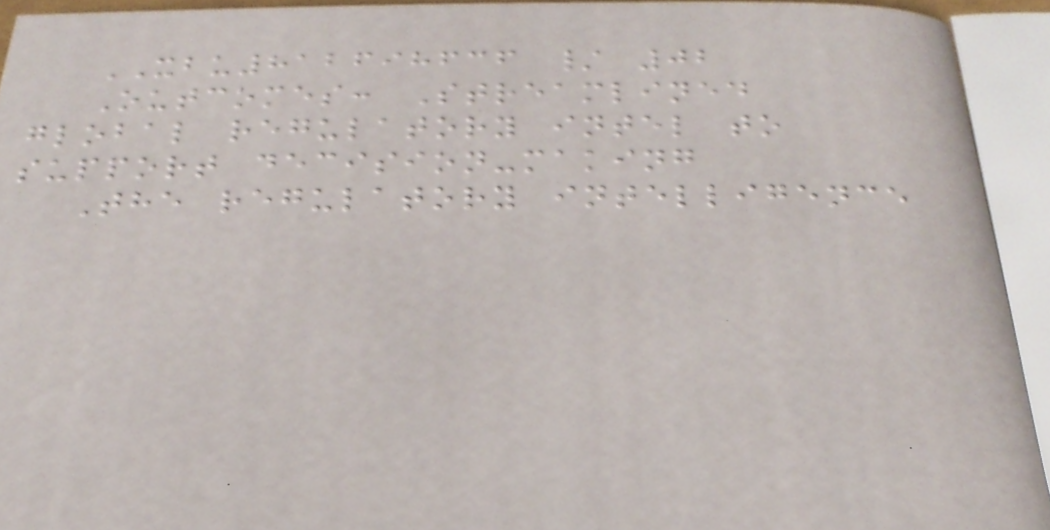XBU812698636 / 02
Outcomes: Streamlined
global regulatory intel to
support decision-making
The regulatory intelligence
